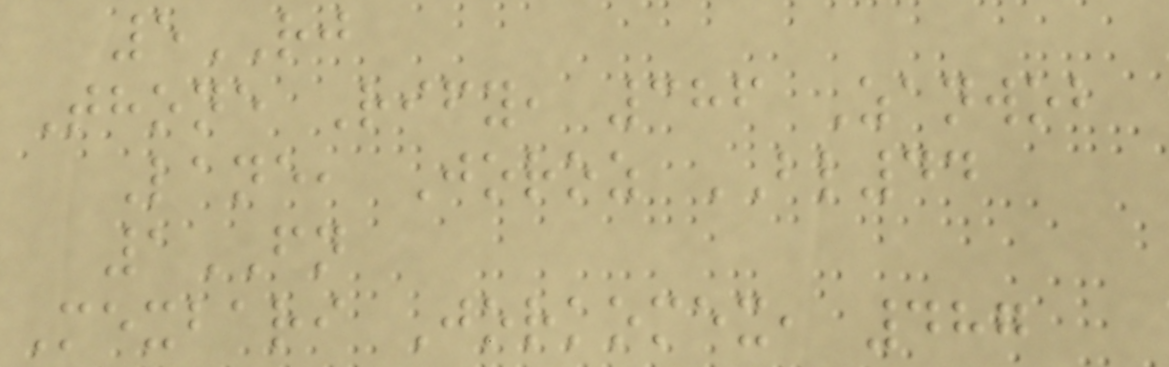5RJ
Thone Rify, 386 Zanwob
Lane, Joroz BL44
1FN
Mexbari Jorkomex, 487
